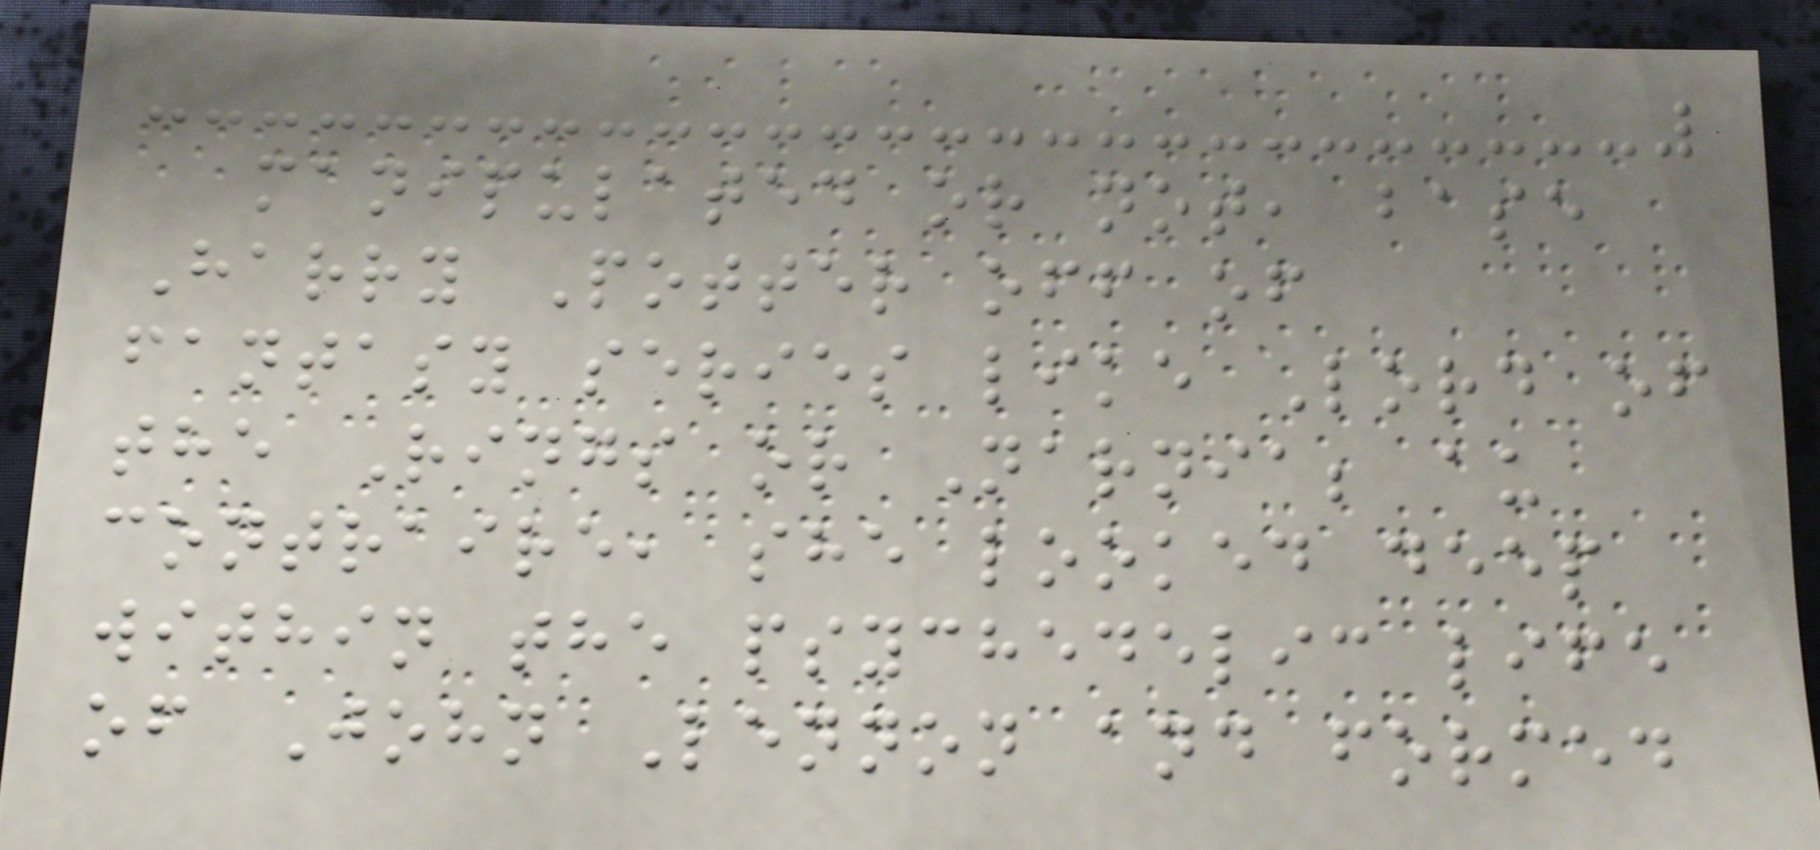manipulated or not, base
Harry Potter off of
fantasy series like Lord of
the Rings or Narnia; au
contraire, she looked deep
within the psychedelic life
of John Lennon and formed
